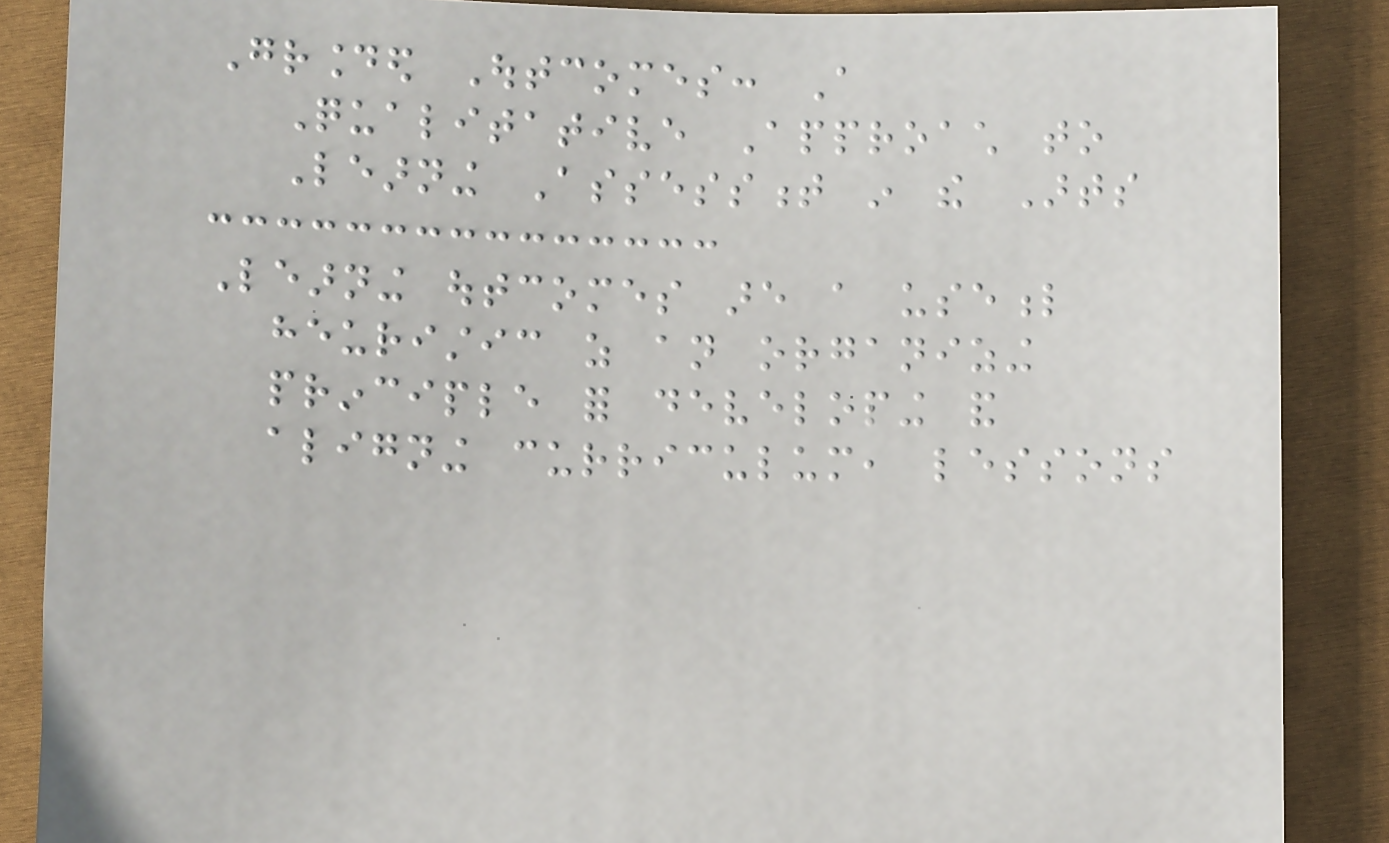Grounded Outcomes: A
Qualitative Approach to
Learning Assessment in the Arts
Learning outcomes are a useful
heuristic as an organizing
principle for developing and
aligning curriculum, lessons
